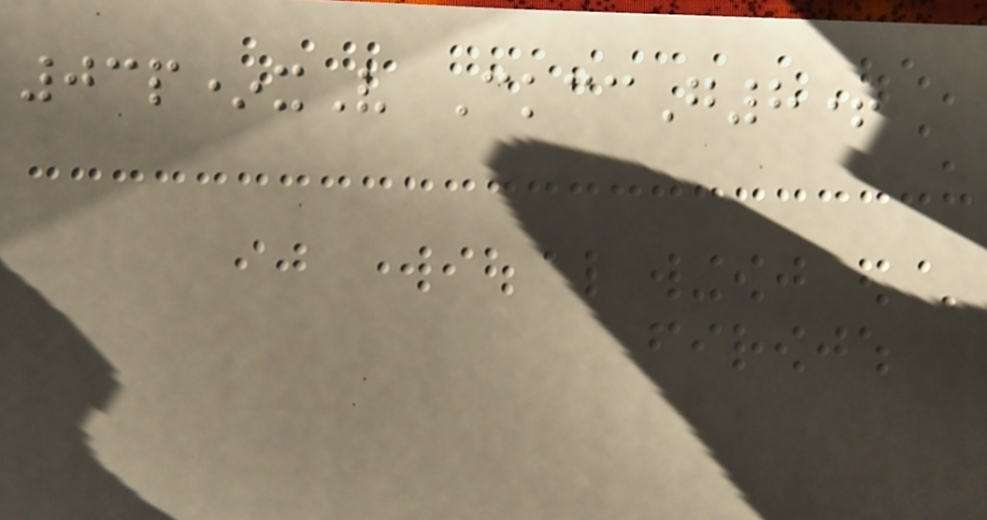03p*xV CkccG8+
